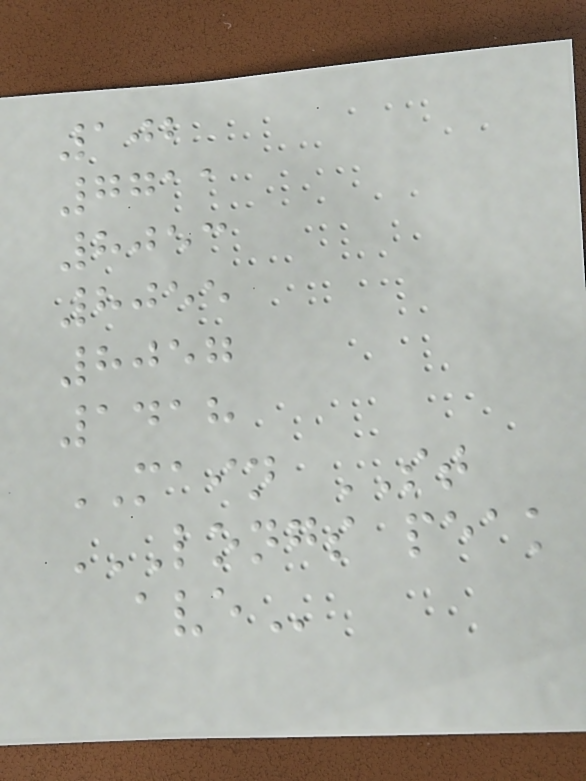102
7711
8053
8055
8057
1418
MAIN ST
LONGS PEAK
AVE
